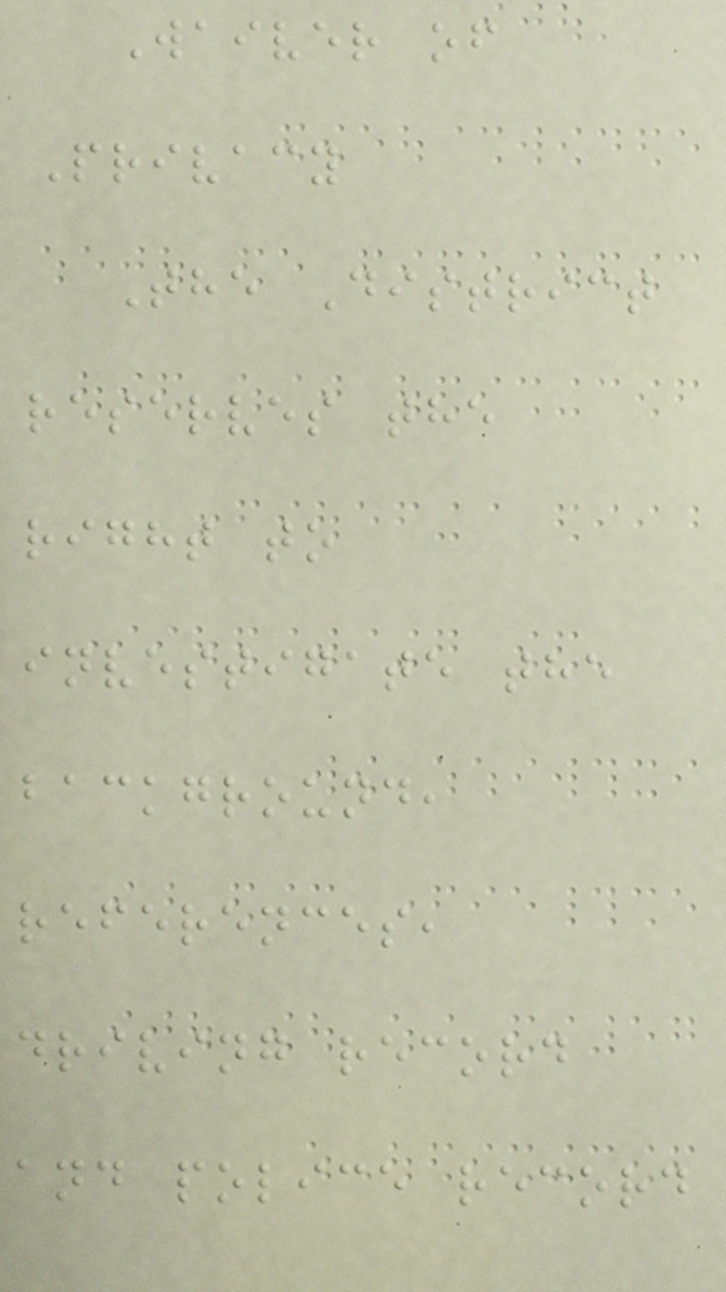Waiver of
Privacy
The District
reserves the
right to
investigate the
background,
references,
driving record
and police record
